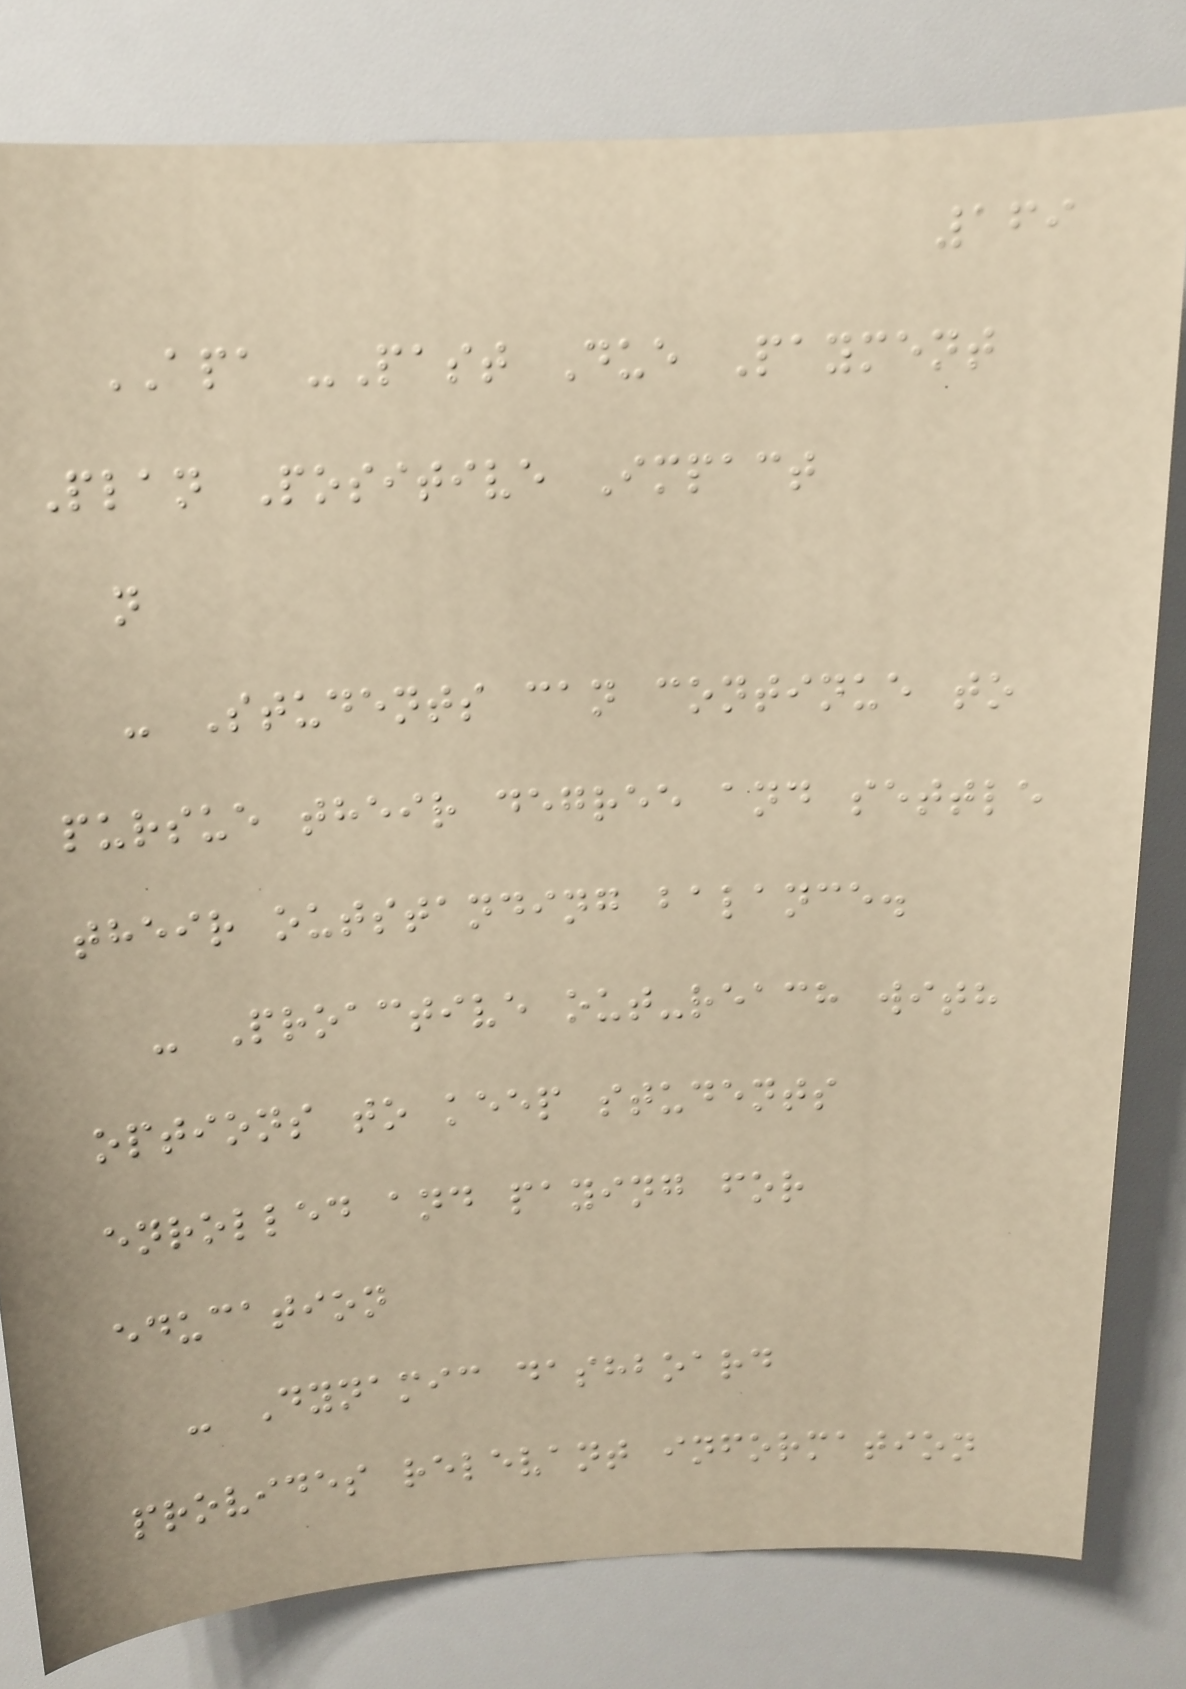169
APA -Past Due Payment
Plan Positive Impact
n
- Students can continue to
pursue their degree and settle
their outstanding balance.
- Proactive out-reach with
options to keep students
enrolled and paying for
education
- Dynamic dashboard
provides relevant information
